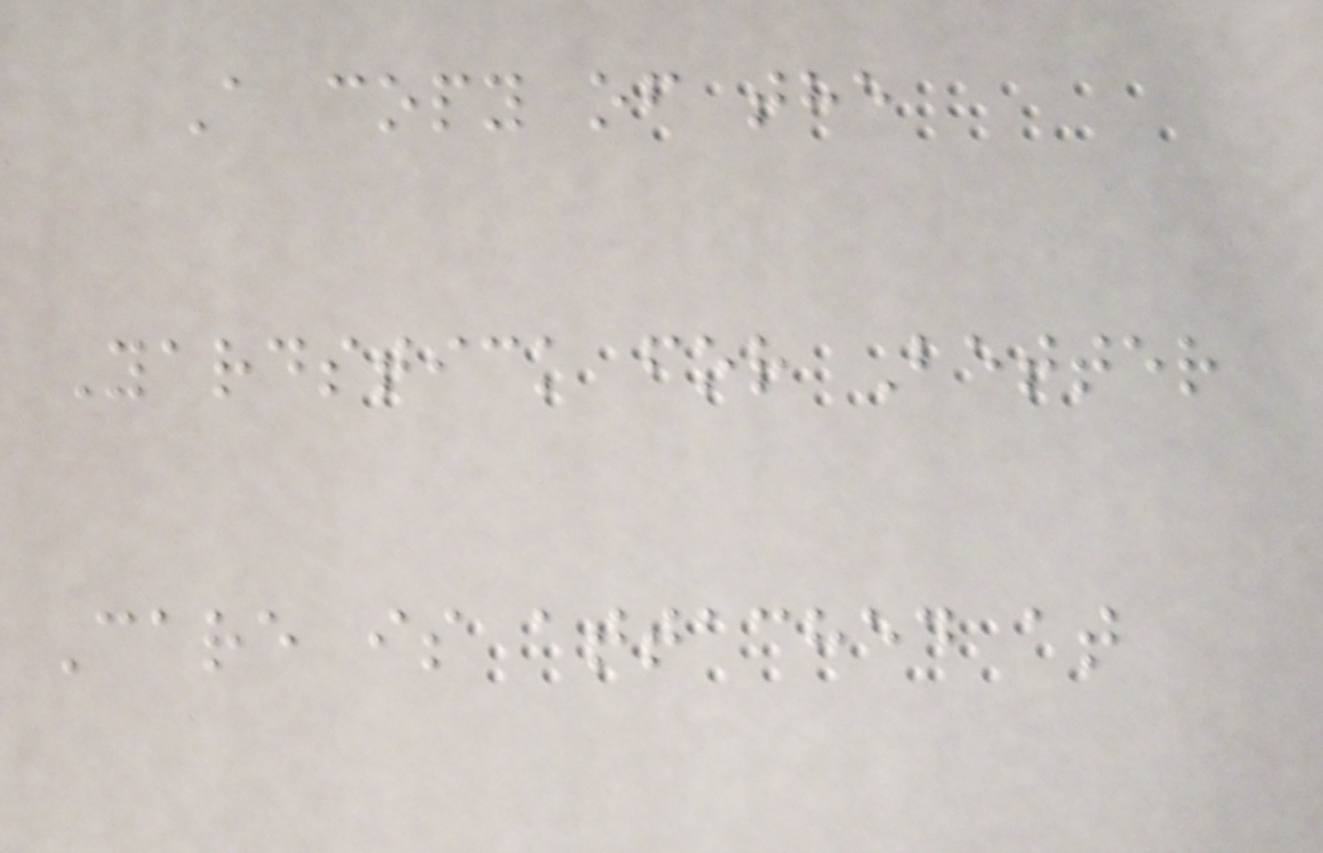A copy of the
Yardstick for Better
Care is attached at
